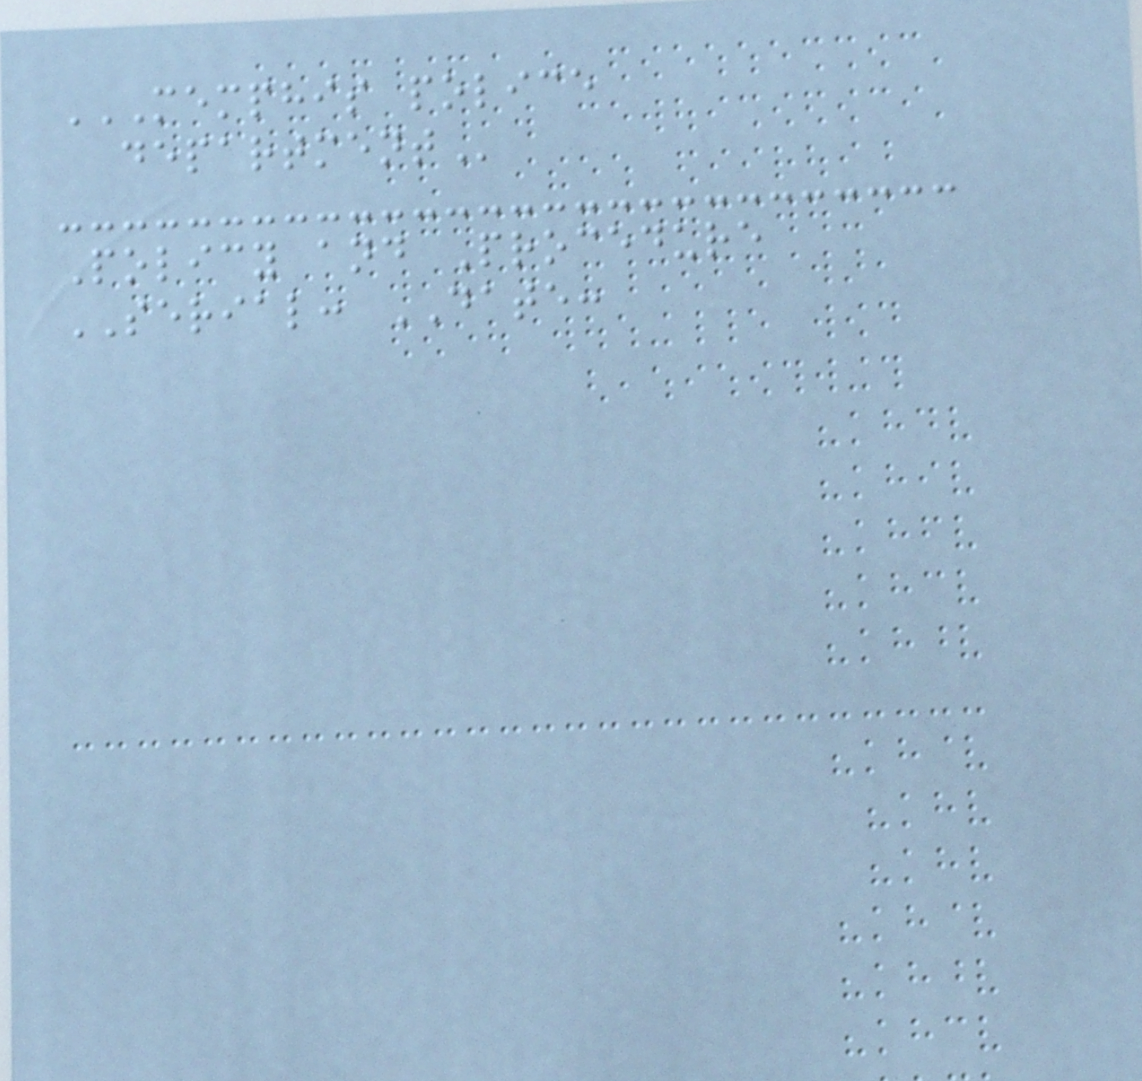MEMPHIS POLICE
DEPARTMENT
Policy and Procedure
SERIAL: DATE:
